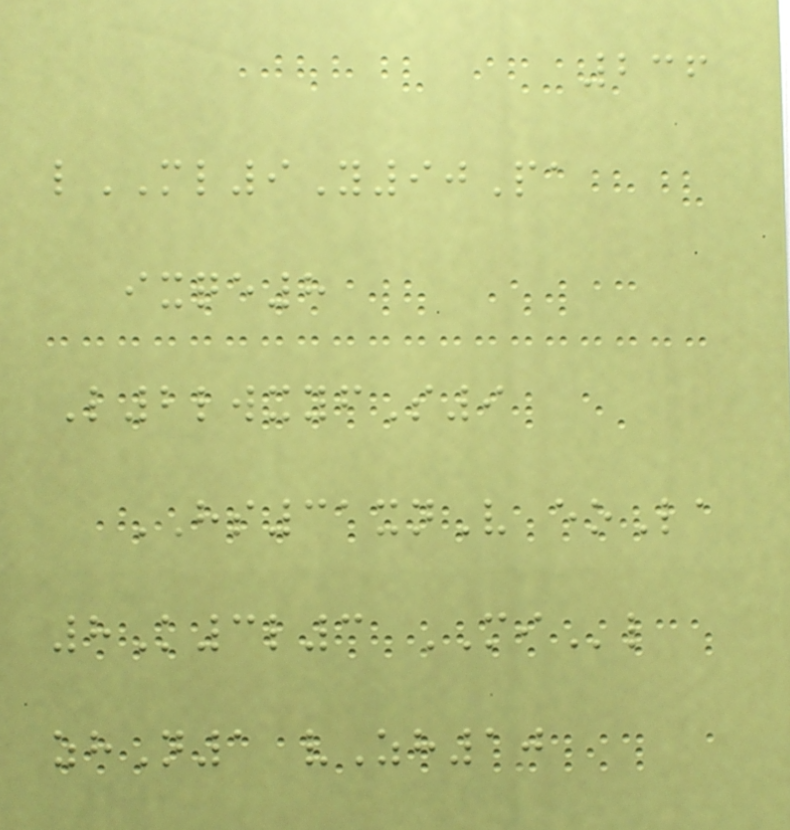236
lML9Y90Pa
ixqe8
L2lwxyfS9
HS31xnV eoLa
8K3l3 MIl
zhN1 vZh10
